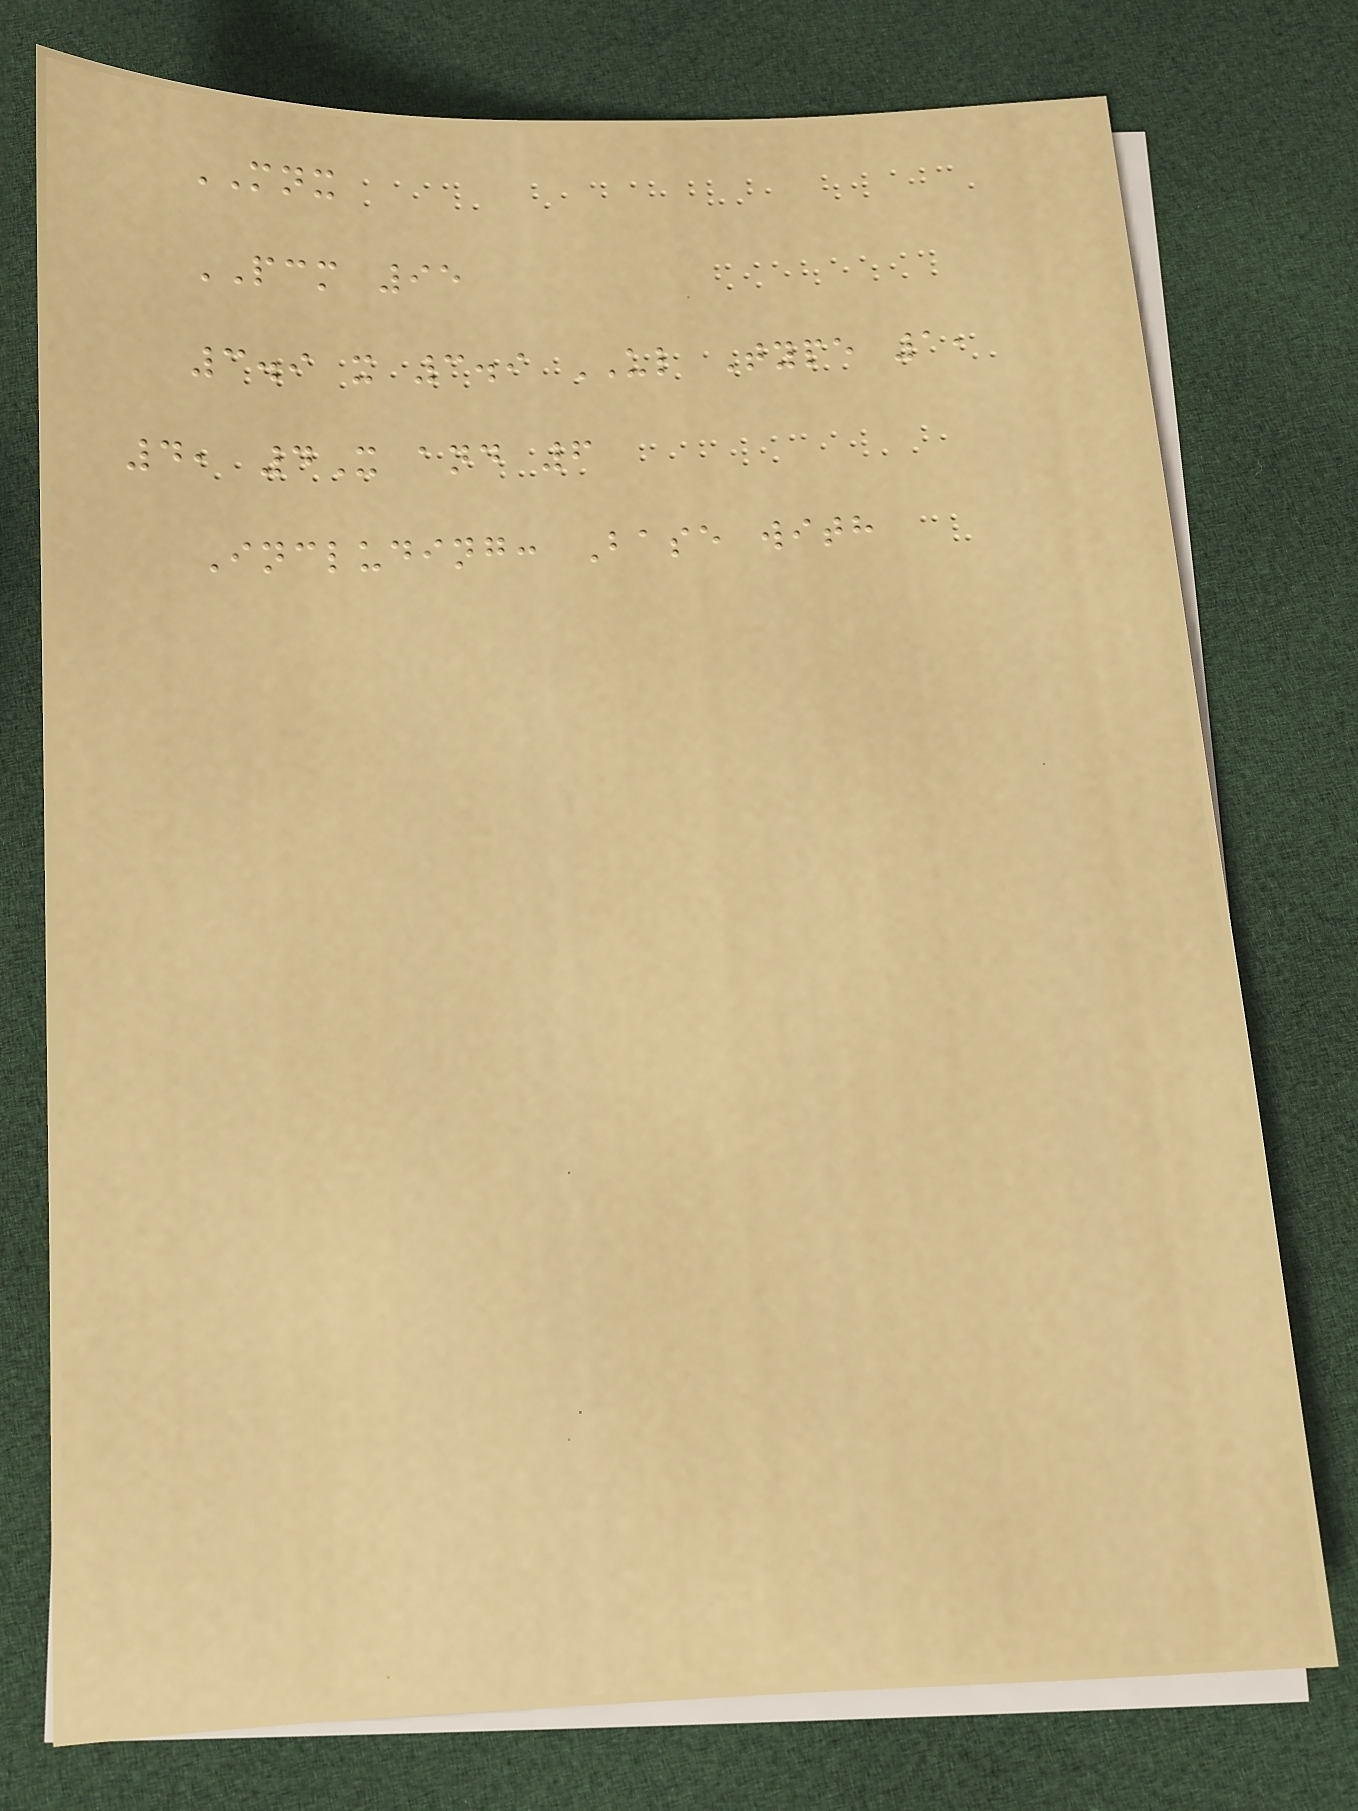MNX
PCM 95
3.9 x 3.9 UL Type 1,
4, 4X and 6
Including: Base with
